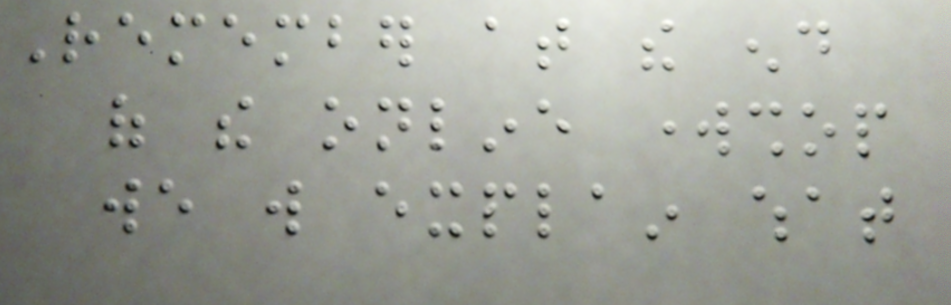Remember at the end
of the online workshop
we will explain what
